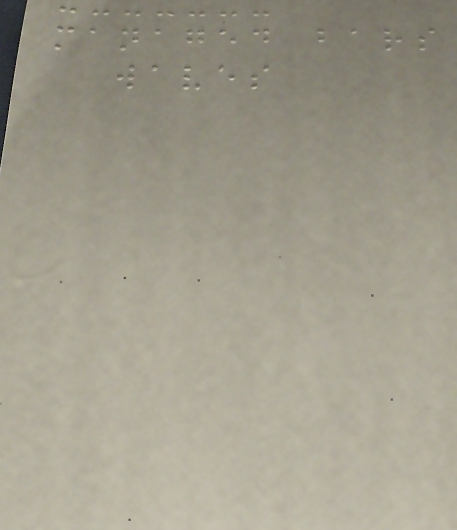managed bars
waves
